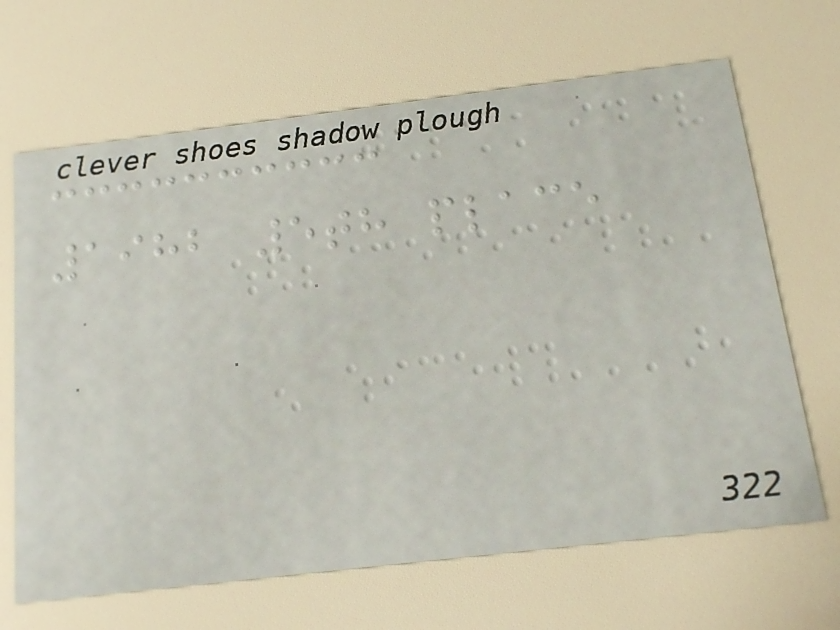1982 5th place
